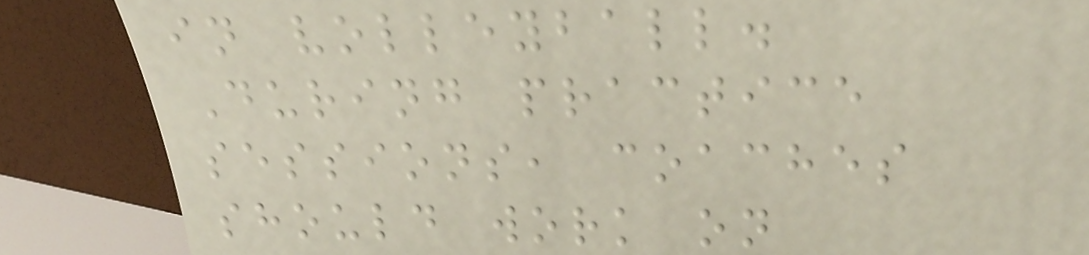in volleyball.
During practice
sessions, coaches
should work on
